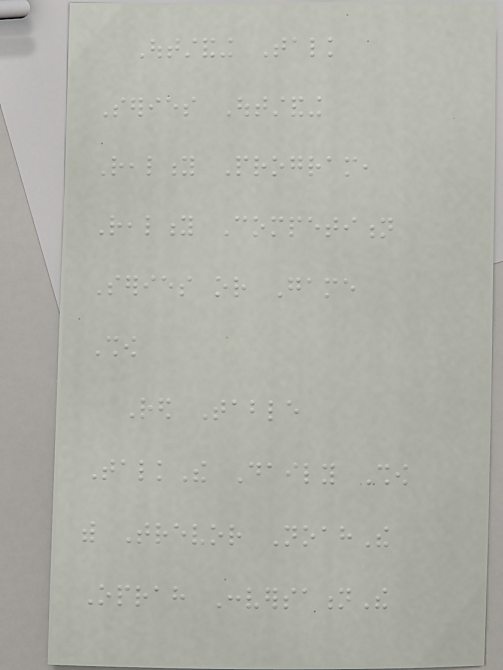Outstanding Talk
Series Outstanding
Reality Program,
Reality Competition
Series or Game
Show
Red Table
TalkThe Daily Show
with Trevor NoahThe
Oprah ConversationThe
